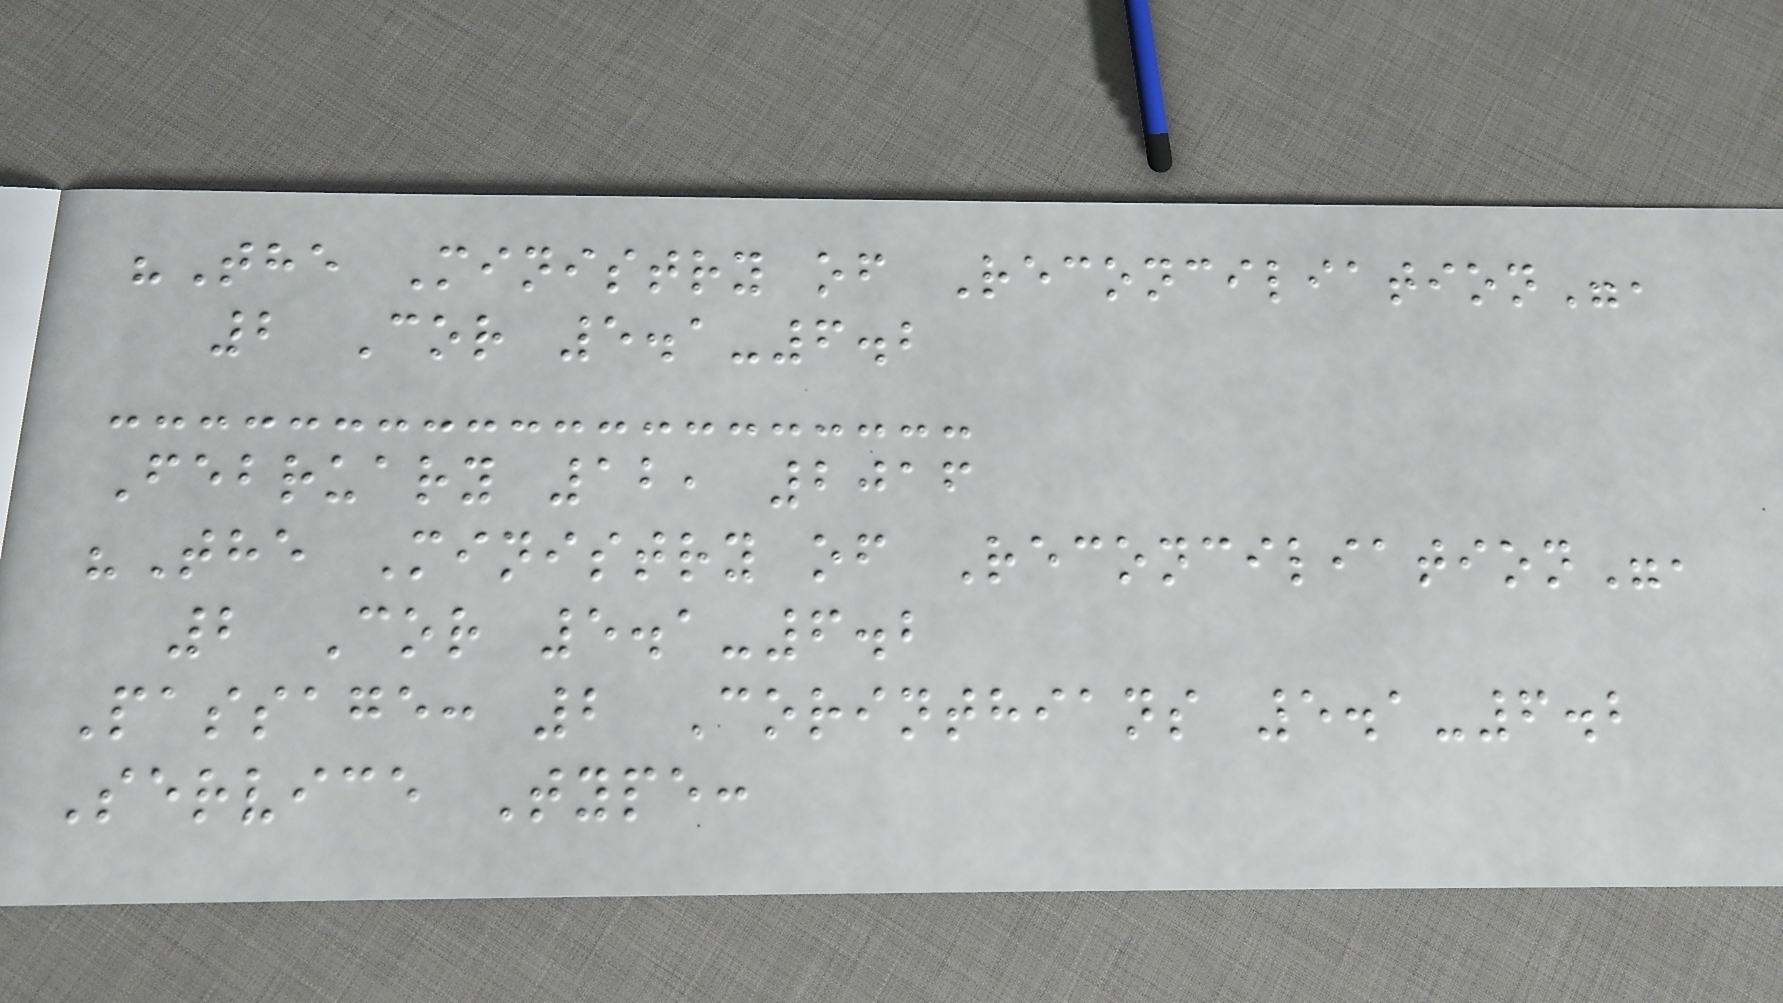"The Ministry of Reconciliation",
2 Cor 5.1-6.2
February 12, 2016
"The Ministry of Reconciliation",
2 Cor 5.1-6.2
Passage: 2 Corinthians 5.1-6.2
Service Type:
